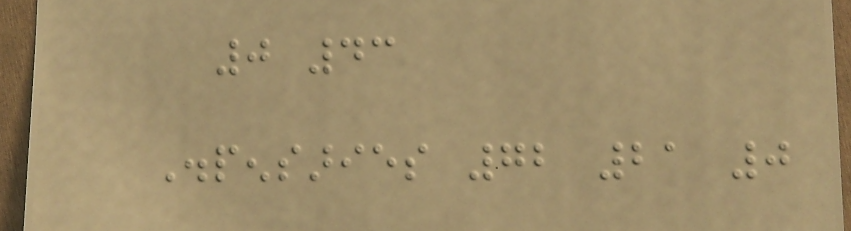0 43
Dispensaries 72 21 0
